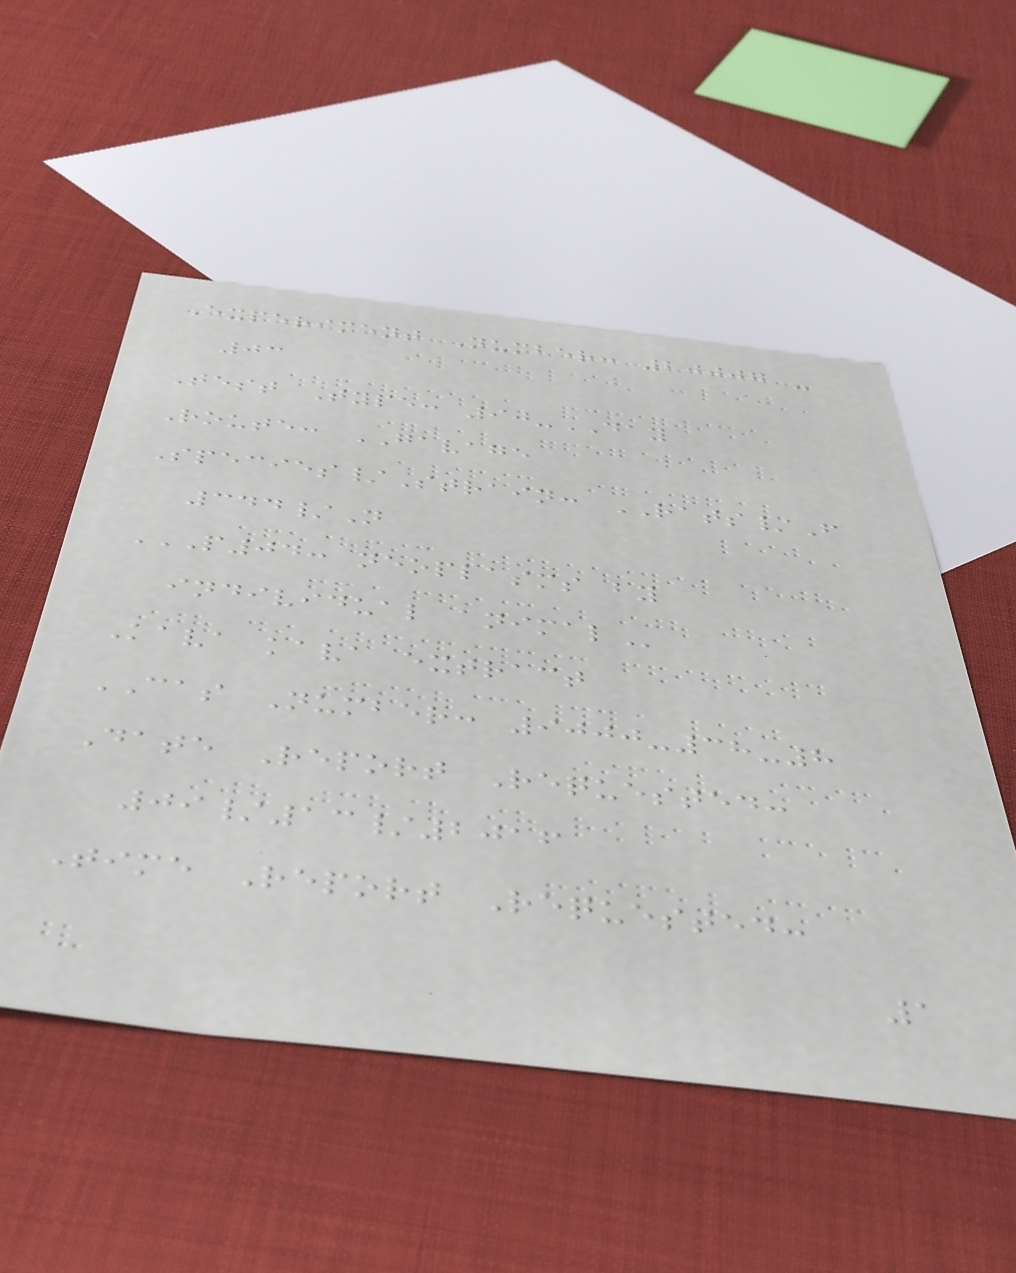Experiment Number: 20007 -
03
Test Type: 90-DAY
Route: GAVAGE
Species/Strain: RATS/F
344/N
P04: NEOPLASMS BY
INDIVIDUAL ANIMAL
Kava kava extract
CAS Number: 9000-38-8
Date Report Requested:
09/13/2016
Time Report Requested:
1
